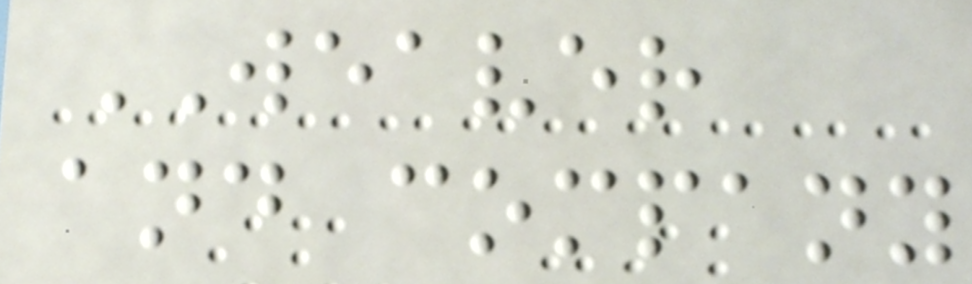WEAVER
and company
